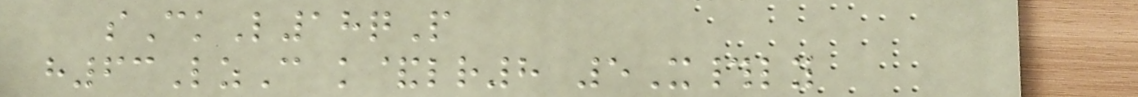sCkL18qP
h63LzC k&lr8 5X#ly
